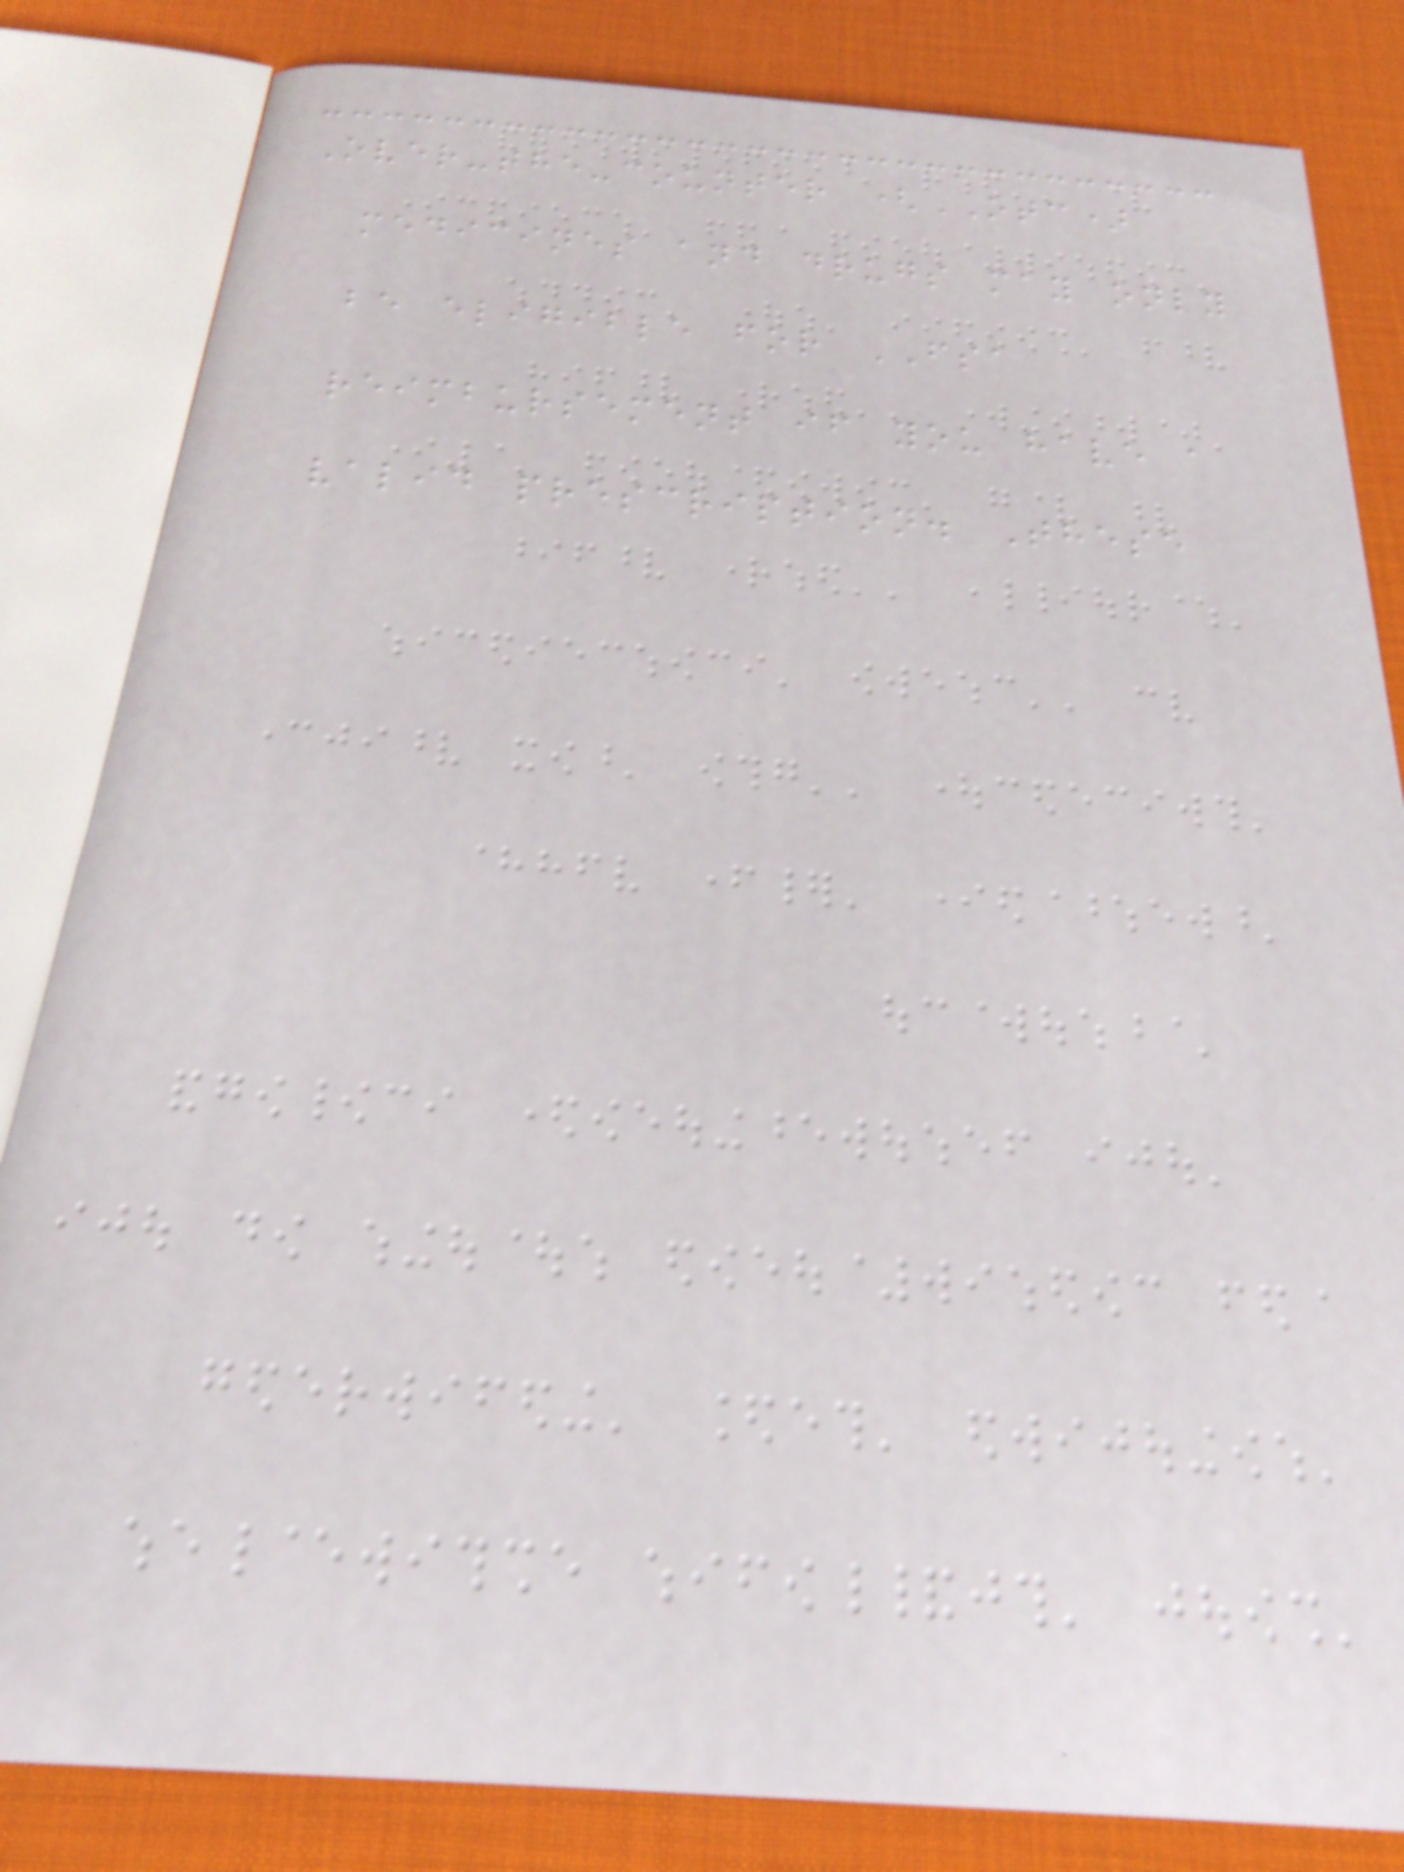Over-the-counter (OTC)
medicines and drugs may only
be eligible for FSA
reimbursement if you have a
valid prescription. These
